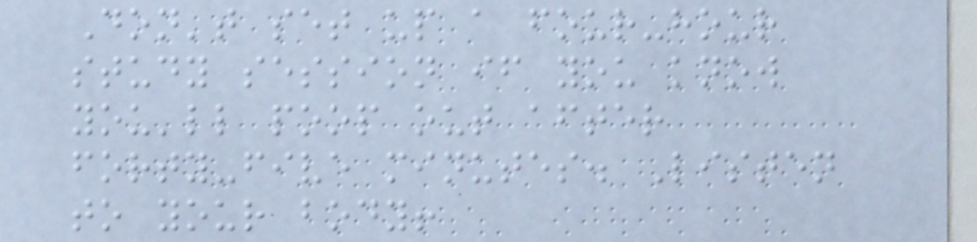Don't set up a four-hour
study session if you know
you'll poop out after
forty-five minutes. Listen
to your body!
